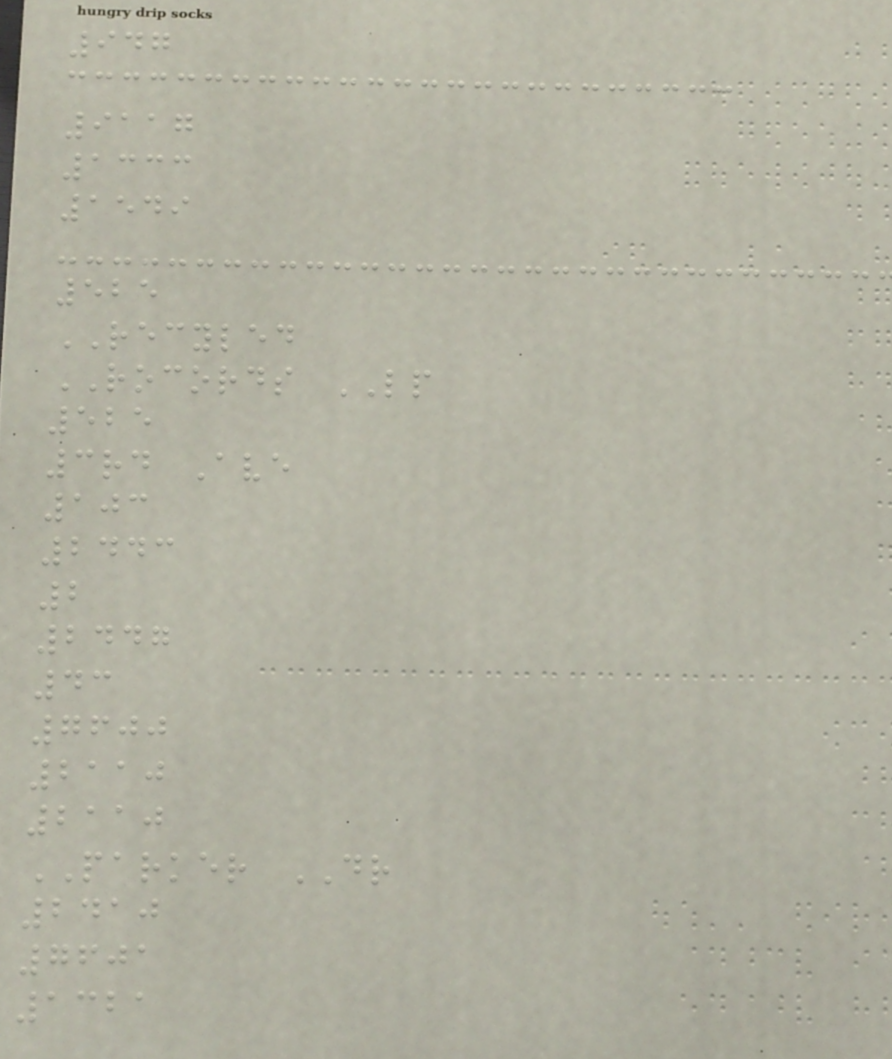947
9117
1333
1549
525
RECYLED
ROCORDS LP
525
3rd Ave
103
2443
2
2447
43
7600
2110
2110
PARKER DR
2410
7601
1321
